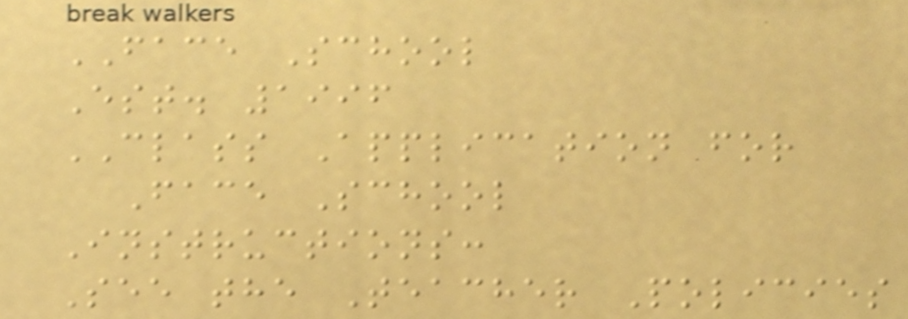FACE School
Est. 1996
CLASS Application for
Face School
Instructions:
See the Teacher Policies
